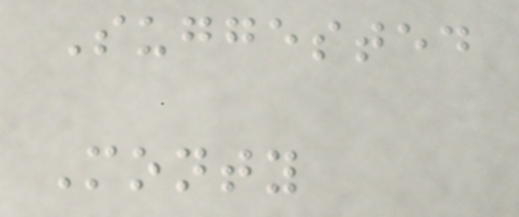Suggested
Monty
